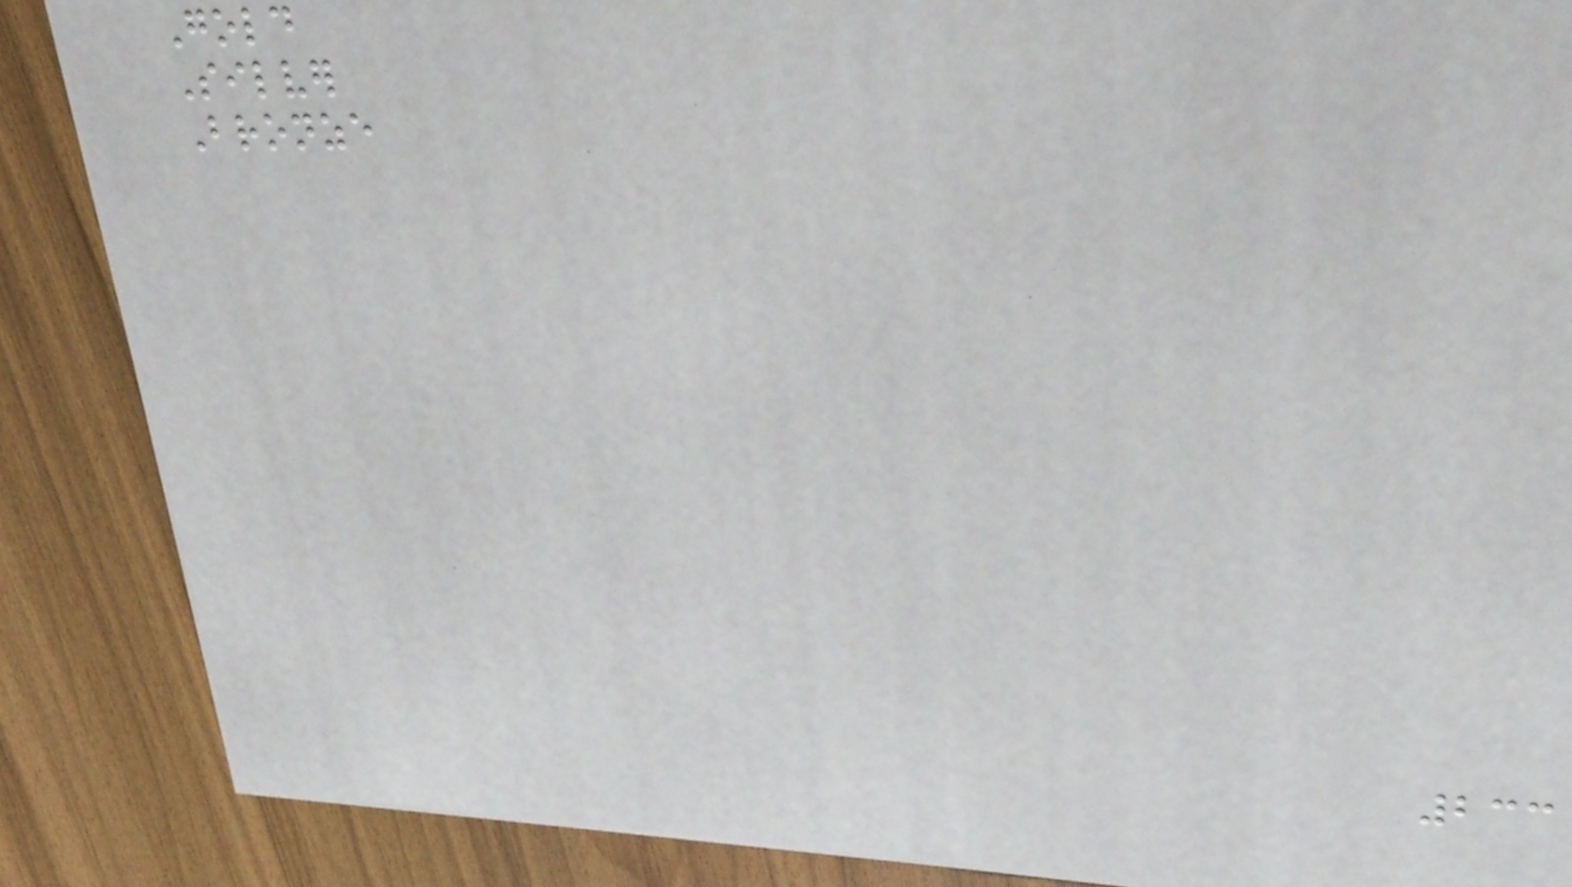Gold
Silver
Bronze
233
